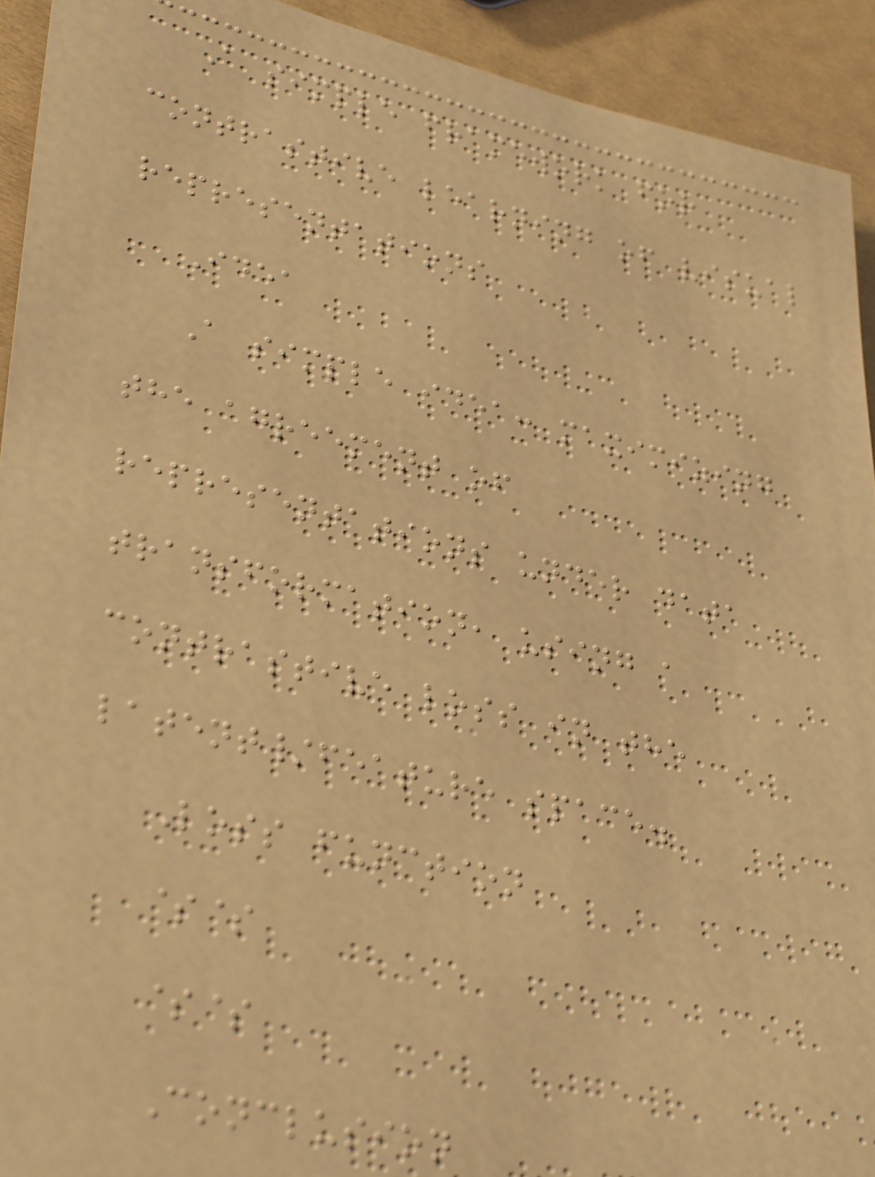A simple framework for
contrastive learning of visual
representations
Idea
A simple idea: maximizing
the agreement of
representations under data
transformation, using a
contrastive loss in the
latent/feature space.
Loss function
$$
$$
Conclusion
